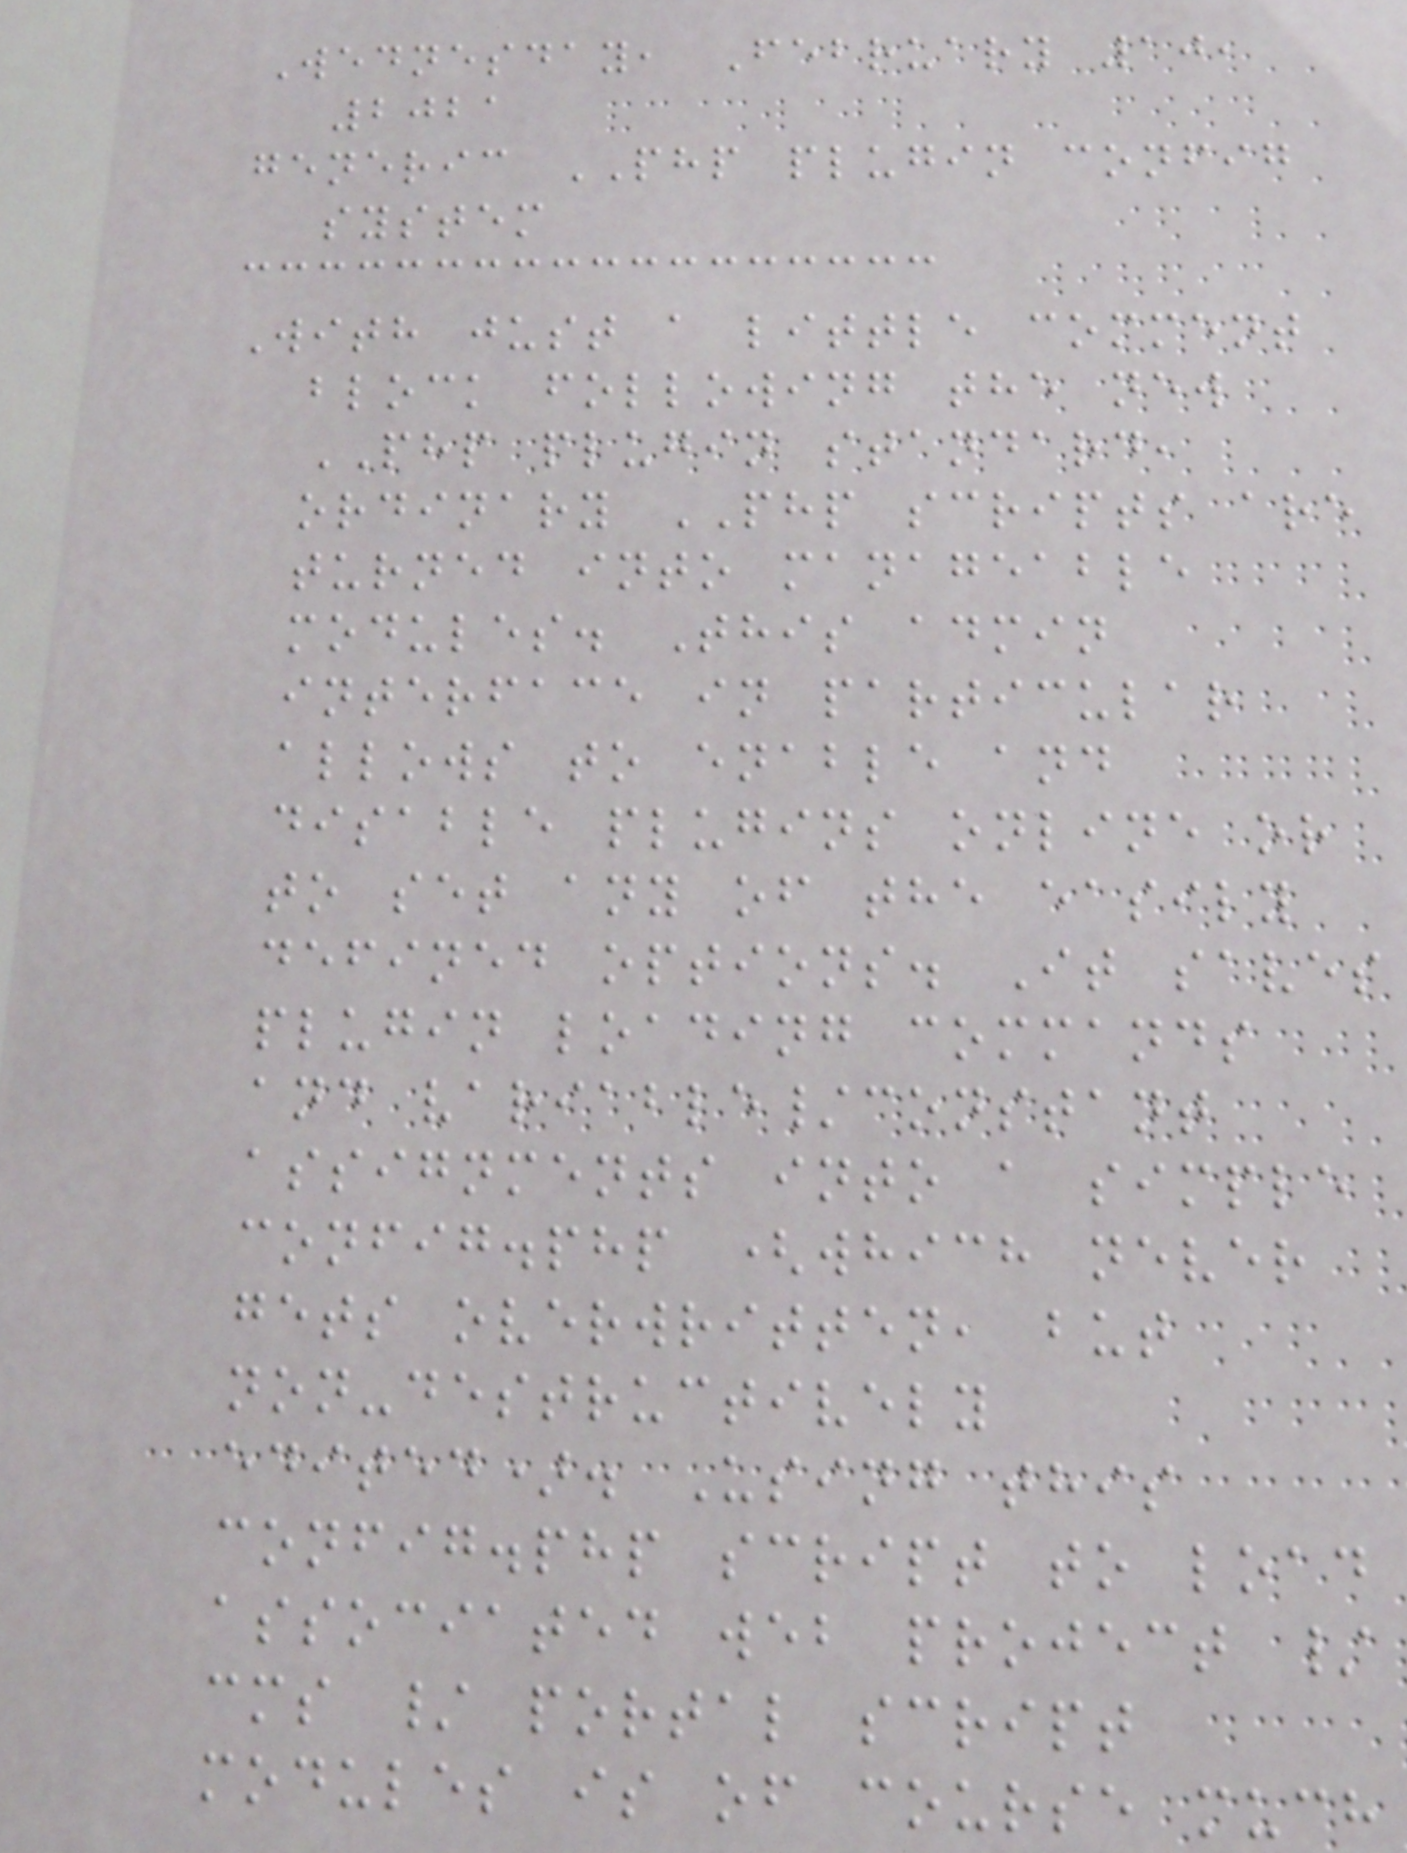Wednesday, February 10,
2021
generic PHP plugin config
system
With just a little comment
block following the new
PHP plugin standard,
ordinary PHP scripts are
turned into manageable
modules. This admin
interface in particular
allows to enable and
disable plugins online or
to set any of the easily
defined options. It saves
plugin loading commands
and variable/constant
assignments into a simple
config.php (which never
gets overwritten, but
non-destructively
edited). Using this
config.php script to load
associated web project /
cms / portal script
modules is of course much
